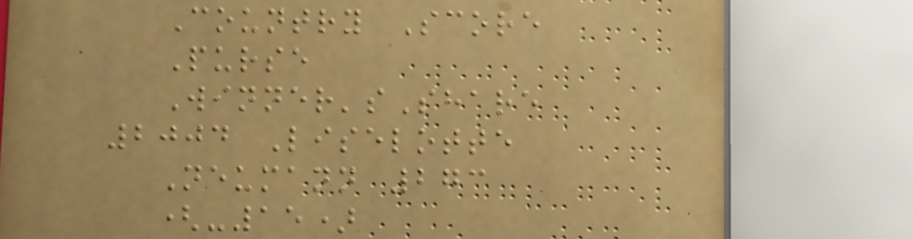Country Score
Purse
Winner'sShare
2004 Liselotte
Neumann 273
(-15)
